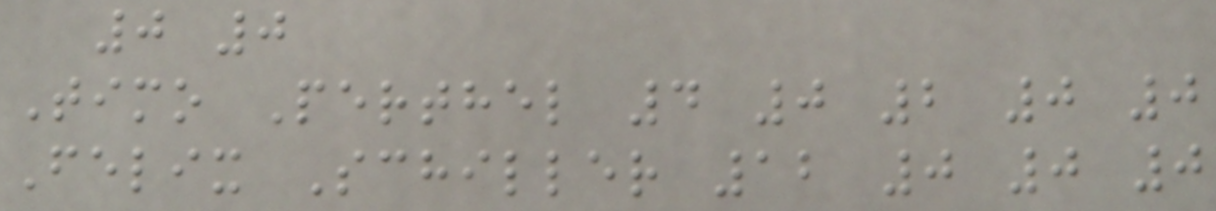0 0
Timo Perthel 4 0 2 0 0
Felix Schiller 12 0 0 0
